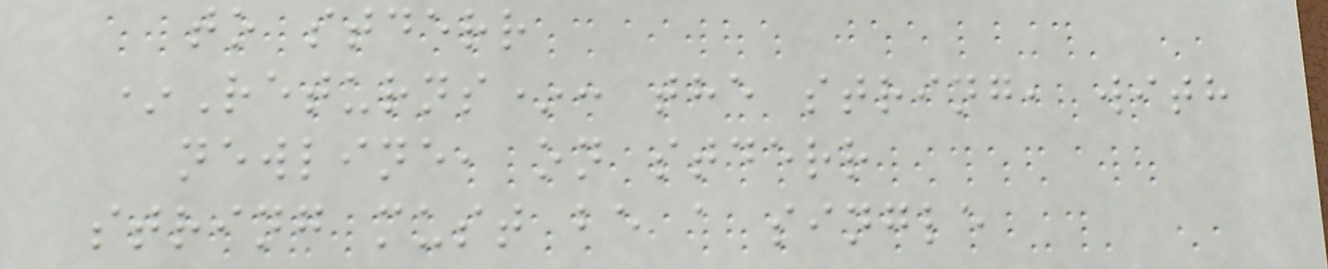to stderr
*Returns*: the string, with
newline, on stderr
string must be a single
